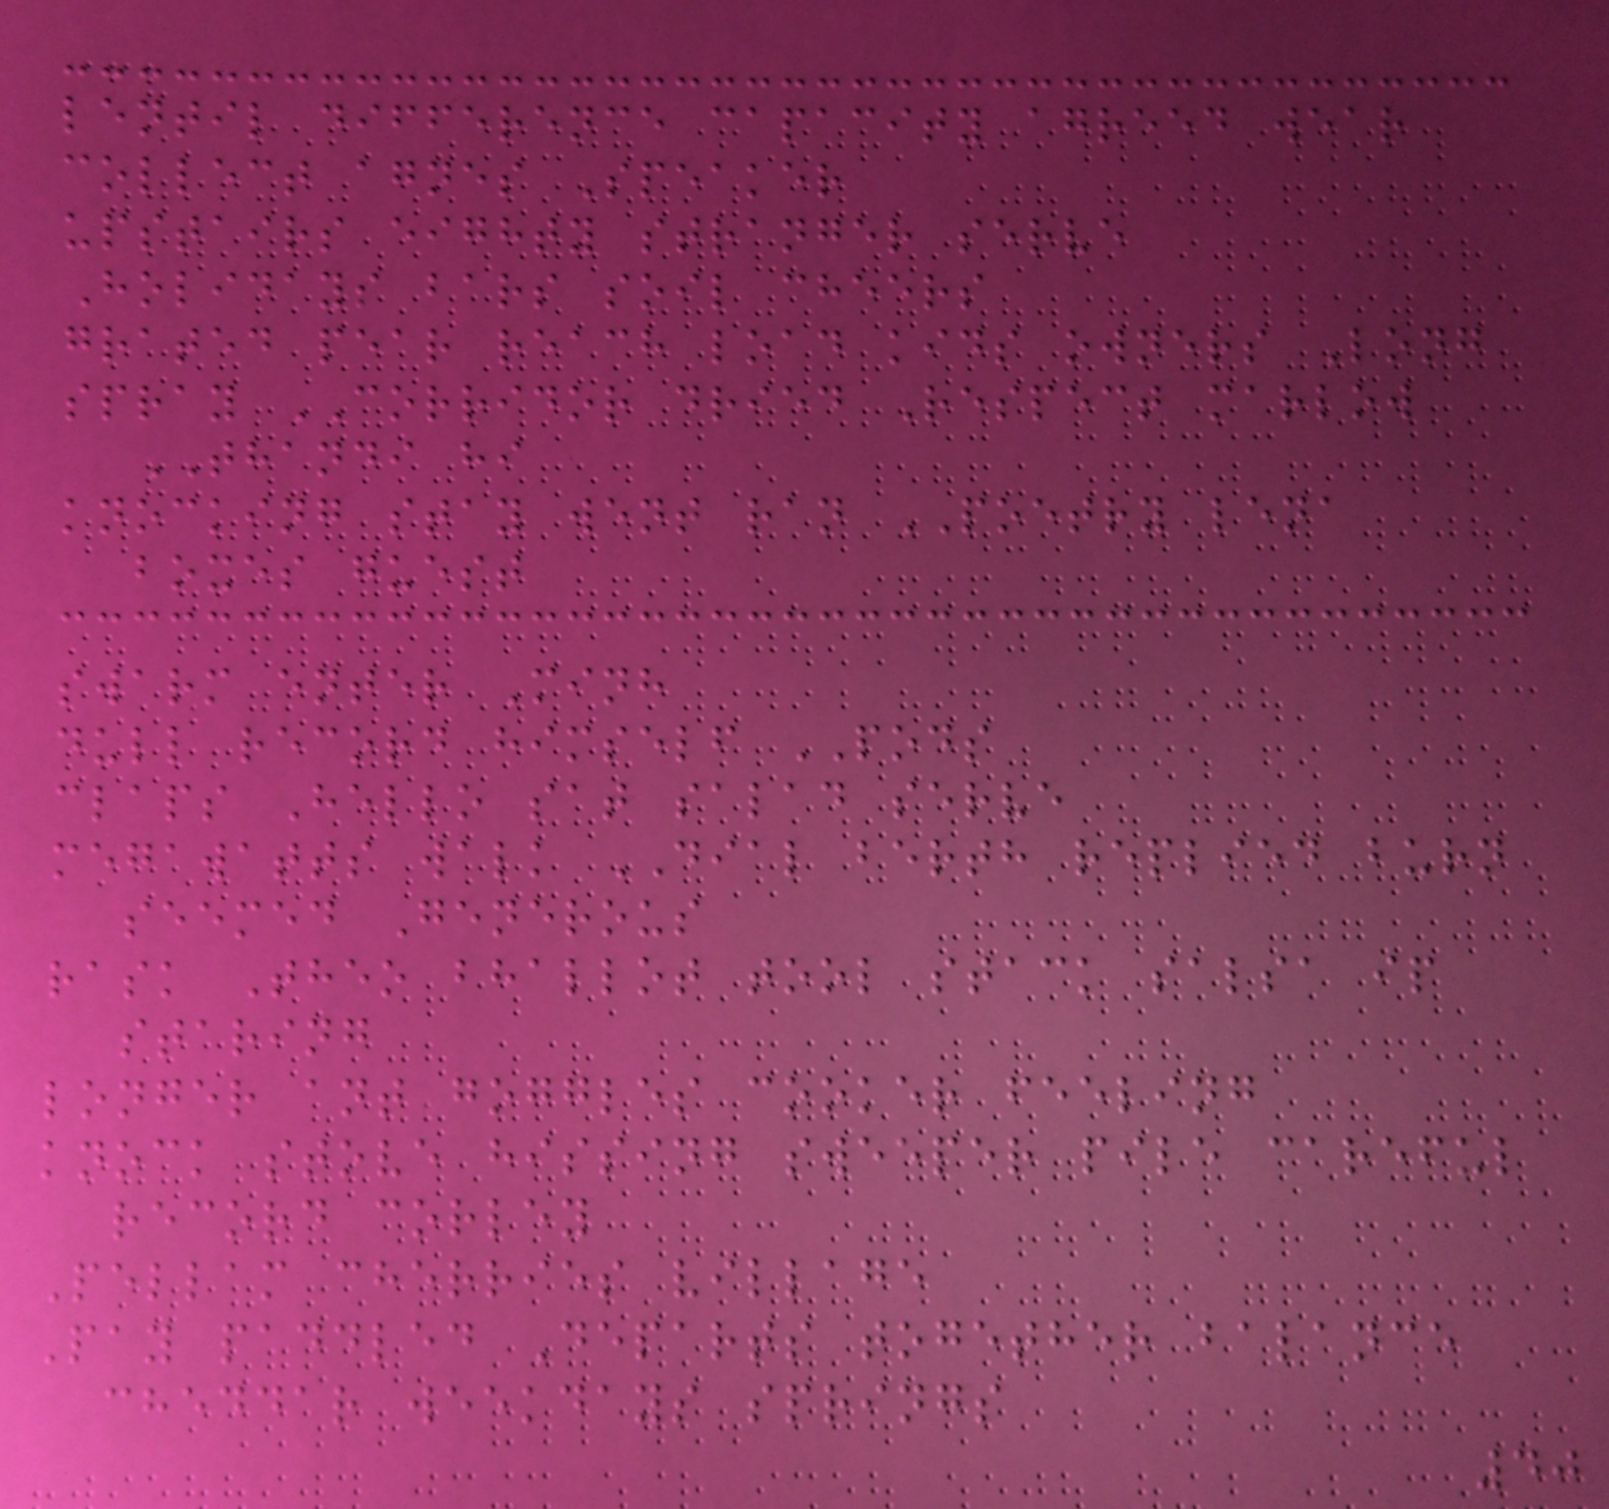lentil difference capacity agreed wear
collect agnes Speaker
upstairs eighty stranger serve
Holidays bars soil cheers
grated pear reach load kids owners Long
spray CORRIDOR dried Respect marlow
THANDI hi
knocking stay went ran POETRY lena
boxes guest
swarm enter Minh
dull record himself PODS
claps Hello sat salad serve
megawatts walk DIAL berth replied burn
seemed Generous
rask Theo bhallot tool stack salsa ip
staring
longer ant goggles cooker feeling
knock stove hissing sweeper pile careful
record corley
Pellam cherries village
Pay paddled Departs together balance
cheddar weekdays springs
40
